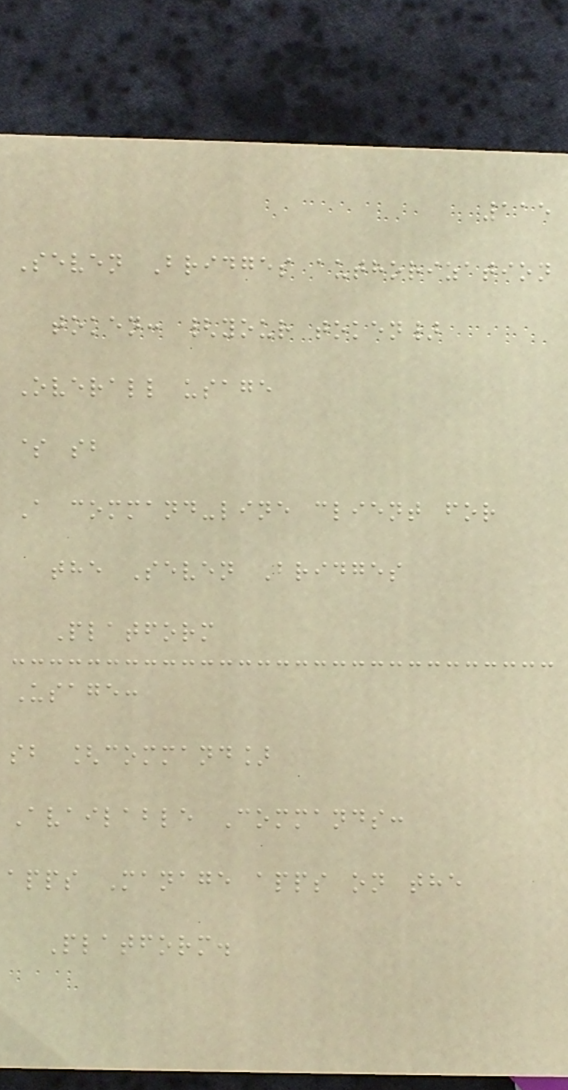115
Seven Bridges authorization
token: {your token}
Overall usage
$ sb
A command-line client for
the Seven Bridges
Platform
Usage:
sb [command]
Available Commands:
apps Manage apps on the
Platform.
